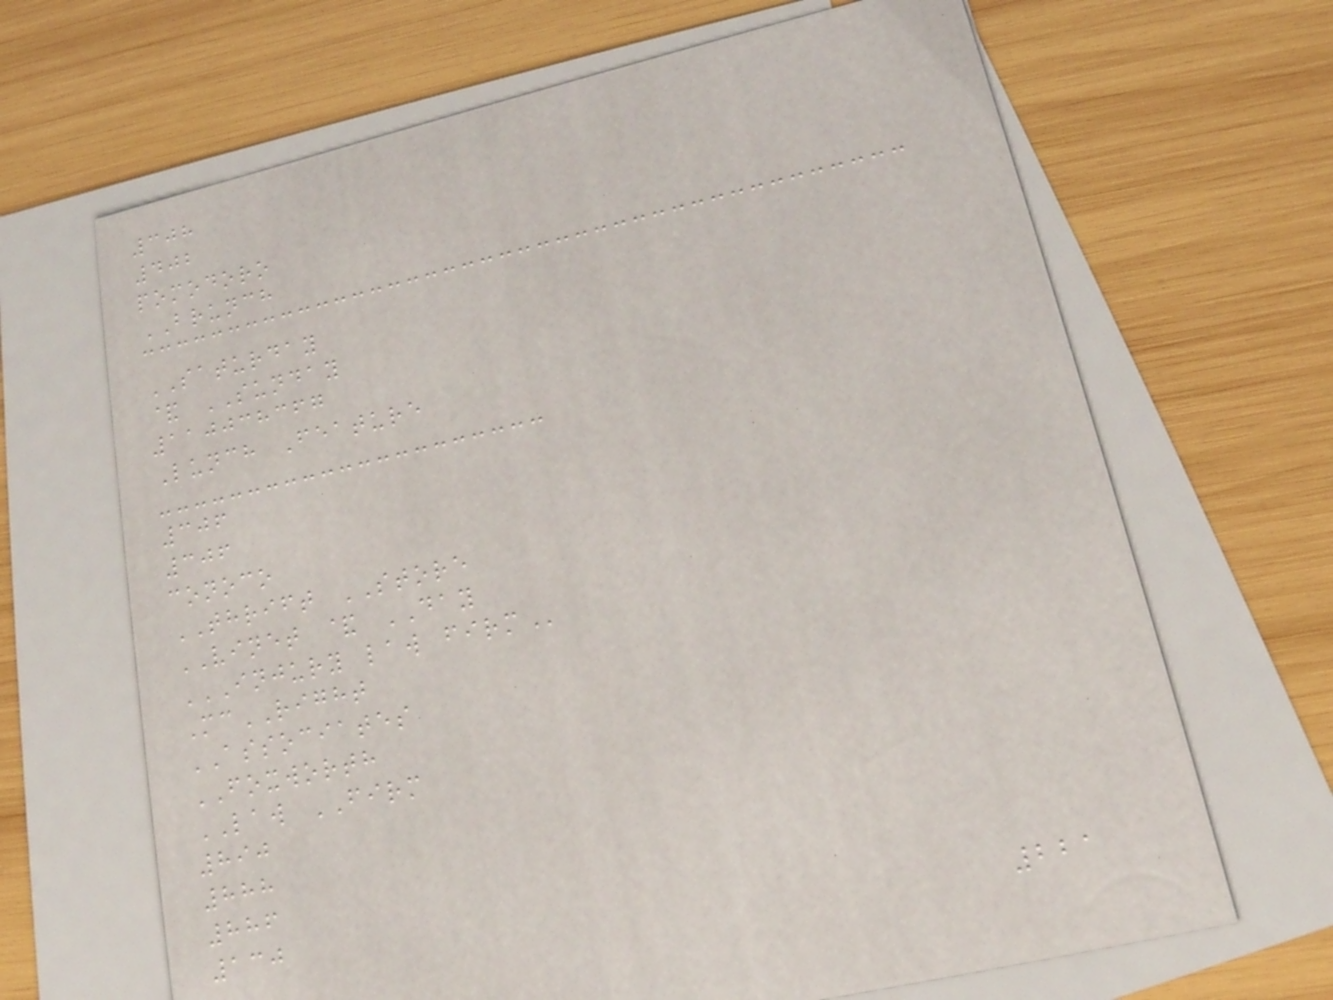308
402
pomodoro
BRUNCH
SATURDAY
& SUNDAY
110038367
Lunch Feature
306
306
conoco
THRIFT STORE
VINET & DAY
INJURY LAW FIRM
McRIGHT
ASSOCIATES
FOXWORTH
LAW FIRM
890
888
886
130
221
